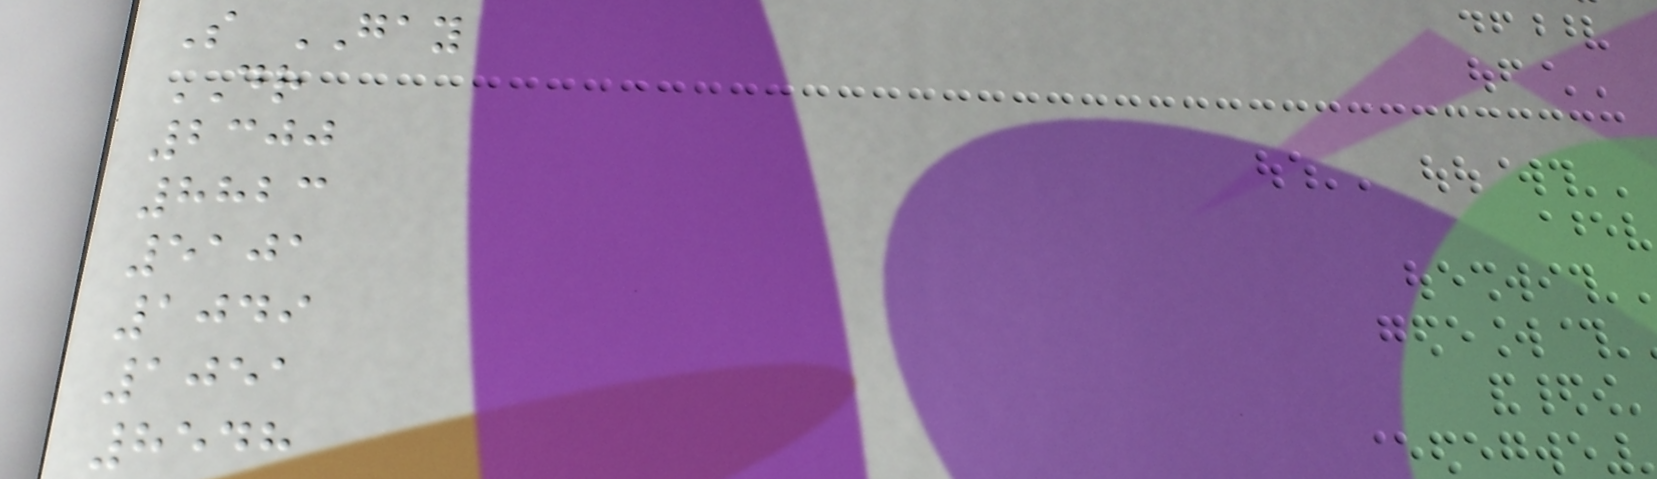S GAY
DR
2300
8823
5101
1049
1051
8548
